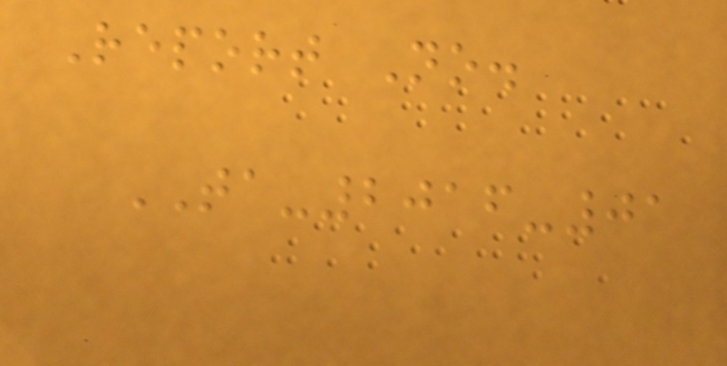Report No.
TA-2016-01
